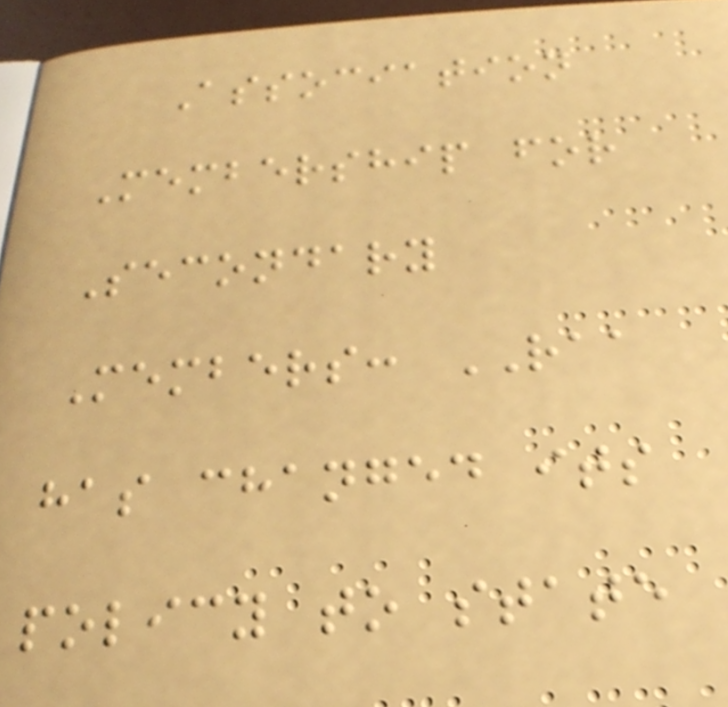Association
Membership for
Secondary
Members: RAA
has changed its
policy to state
